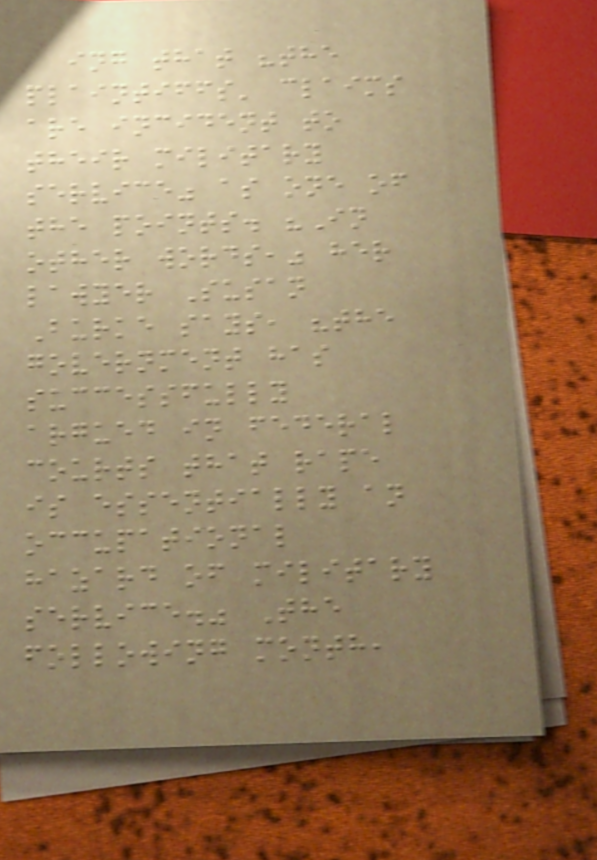ing that "the
plaintiffs' claims
are incident to
their military
service" as one of
the points. "In
other words," her
lawyer Susan
Burke says, "the
government has
successfully
argued in federal
courts that rape
is essentially an
occupational
hazard of military
service." The
following month,
